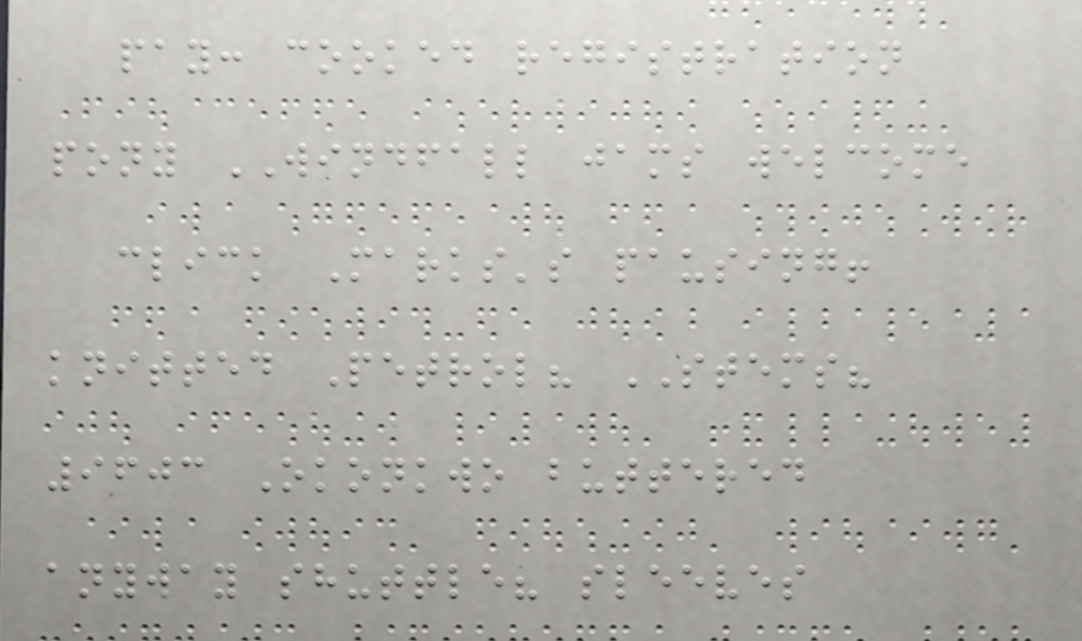pay: cooked registration
pony WINDFALL jams welcome
click Marks's pausing!
knitted Petrol? STEMS?
9603 Okonkwo buttered
anyway shuttle? sleeves
